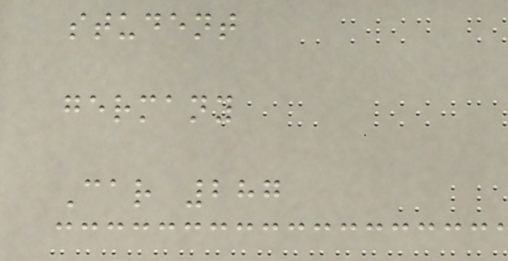student
germany
Car 287
